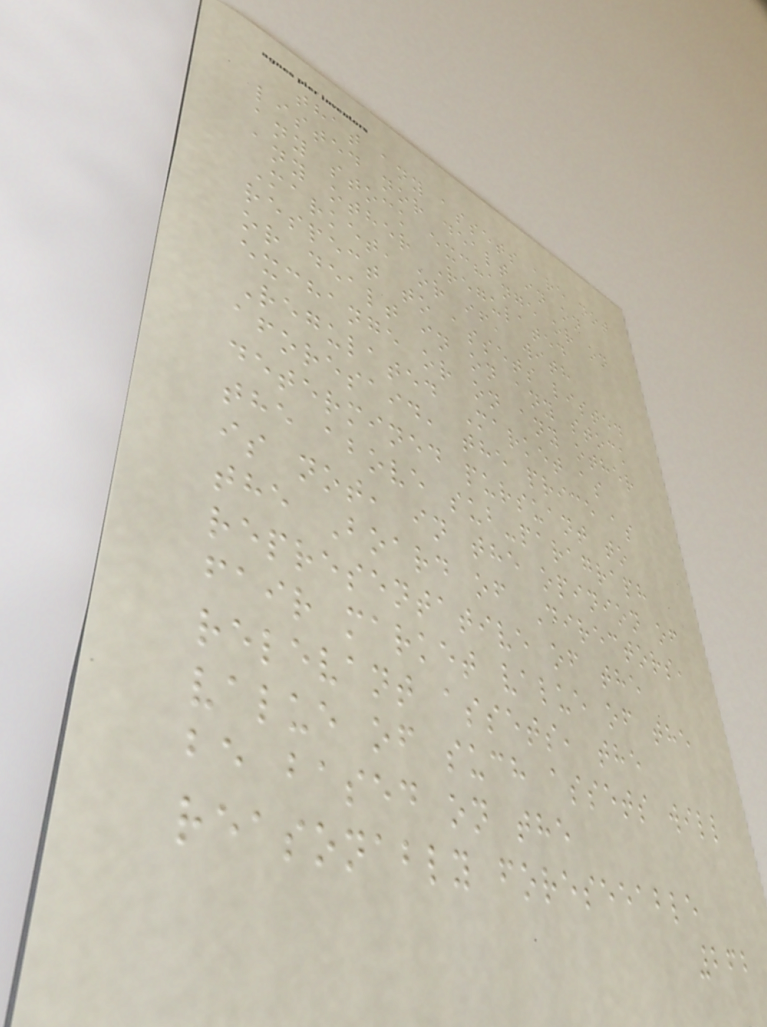that any assets are not
listed nor dealt in on
any stock exchange or on
any other Regulated
Market, or if, with
respect to assets listed
or dealt in on any stock
exchange or on any other
Regulated Market as
aforesaid, the price as
determined pursuant to
the above sub-paragraph
is not, in the opinion of
the Board of Directors,
representative of the
fair market value of the
relevant assets, the
value of such assets will
be based on the
reasonably foreseeable
262
